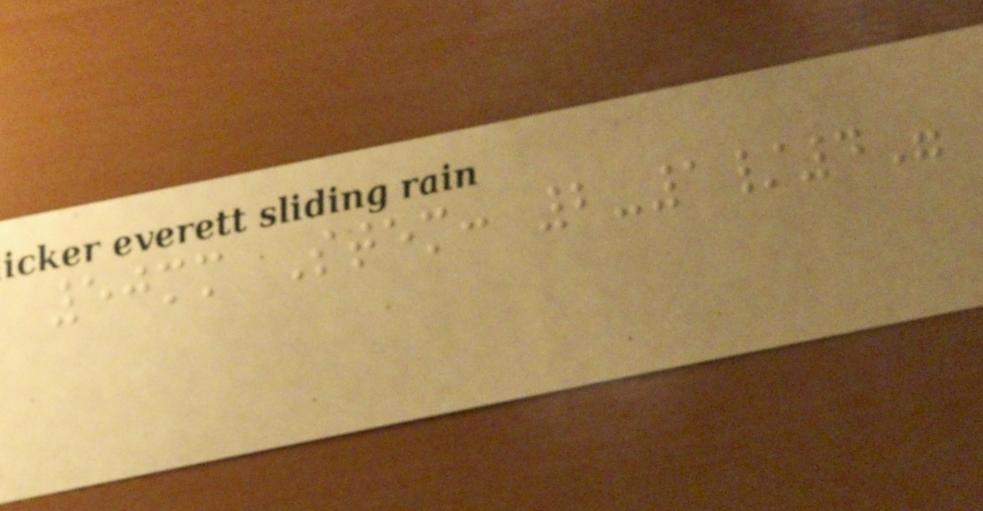50mm Stem: 2-1/4"
